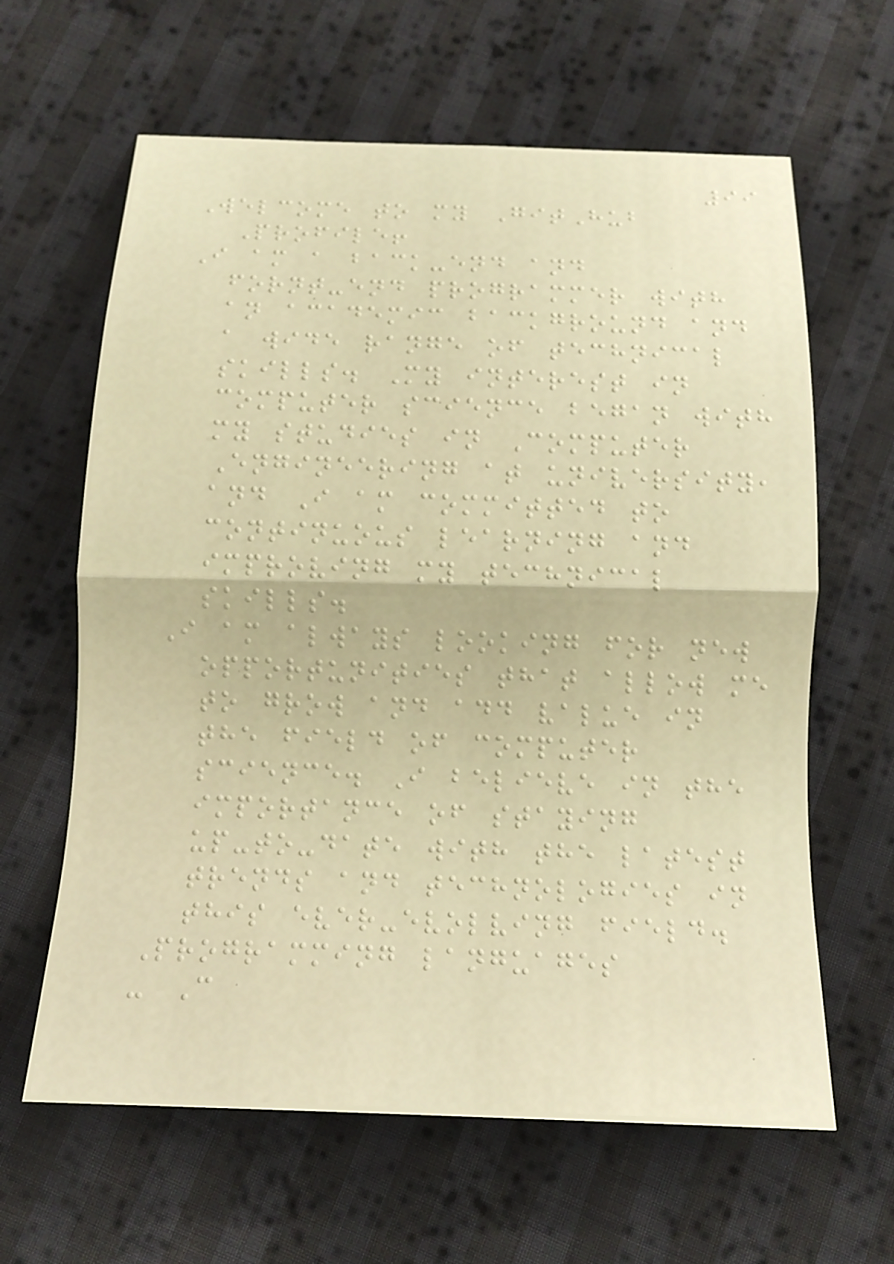99
Welcome to my GitHub
Profile!
I am a back-end and
fornt-end programmer with
an academic background and
a wide range of technical
skills. My interest in
computer science began with
my studies in Computer
Engineering at university,
and I am committed to
continuous learning and
improving my technical
skills.
I am always looking for new
opportunities that allow me
to grow and add value in
the field of computer
science. I believe in the
importance of staying
up-to-date with the latest
trends and technologies in
this ever-evolving field.
Programming languages
- C
